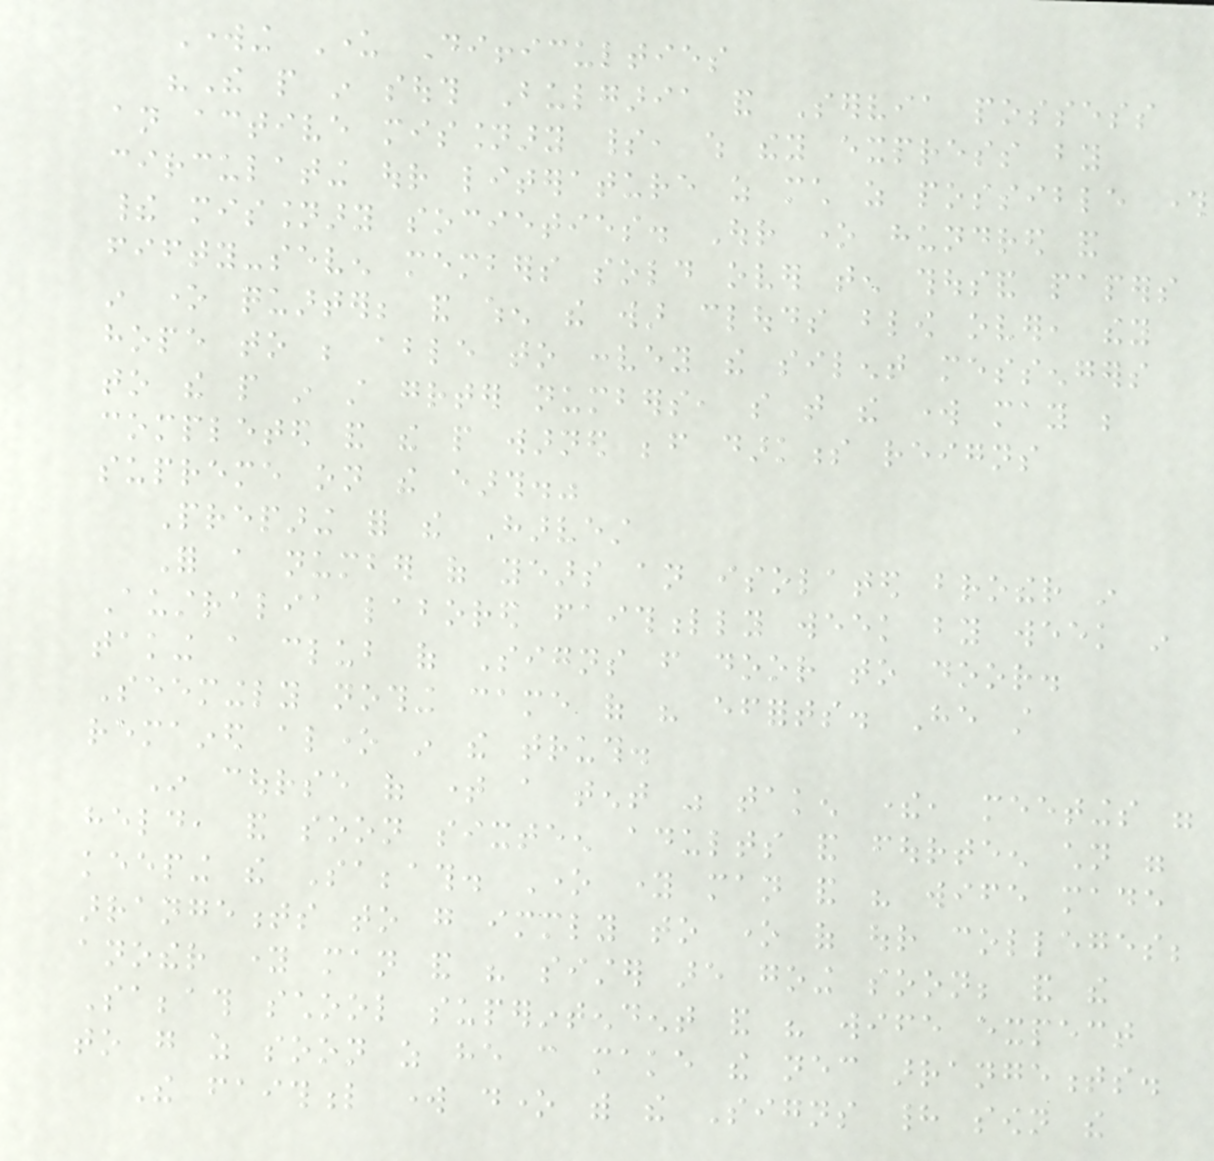Working Under Difficulties
"The people in south Bulgaria and Servia possess
an active missionary spirit, which they express by
circulating our literature as much as possible through
their missionary societies. Our one hundred and
fifty-seven members sold over ten thousand papers
in one quarter; and when the war clouds blow over, they
hope to be able to convey the silent messengers
to the people in still greater numbers, so that the work may be
completed and the people warned before darkness reigns
supreme on the earth."
Preparing for the Harvest
For a number of years an isolated brother in
Australia labored faithfully week by week in
taking a club of Signs from door to door.
Seemingly nothing came of his efforts. He still
remained alone in the truth.
In course of time a tent was taken there, meetings were
held, and soon sixteen adults and fourteen children were
keeping the Sabbath. One young man and his wife made
arrangements to go immediately to one of our colleges;
another young man and his sister are going soon; and the
Sabbath school superintendent and his wife expect
to go as soon as he can make the necessary arrangements.
The faithful work done with the Signs had sown the
